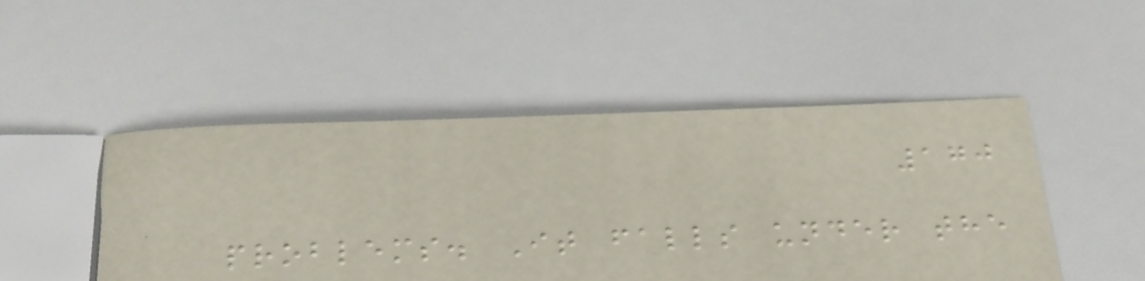170
problems. It falls under the
